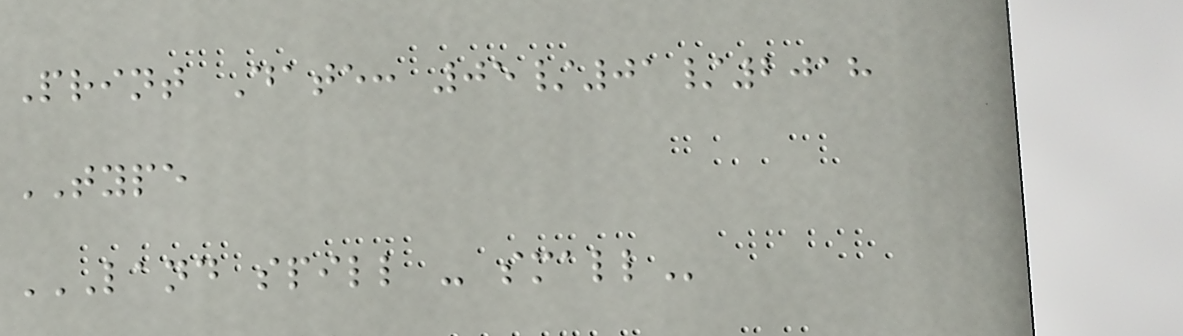Print Date: 05/01/2018
TYPE
LAND SPILL - SMALL
